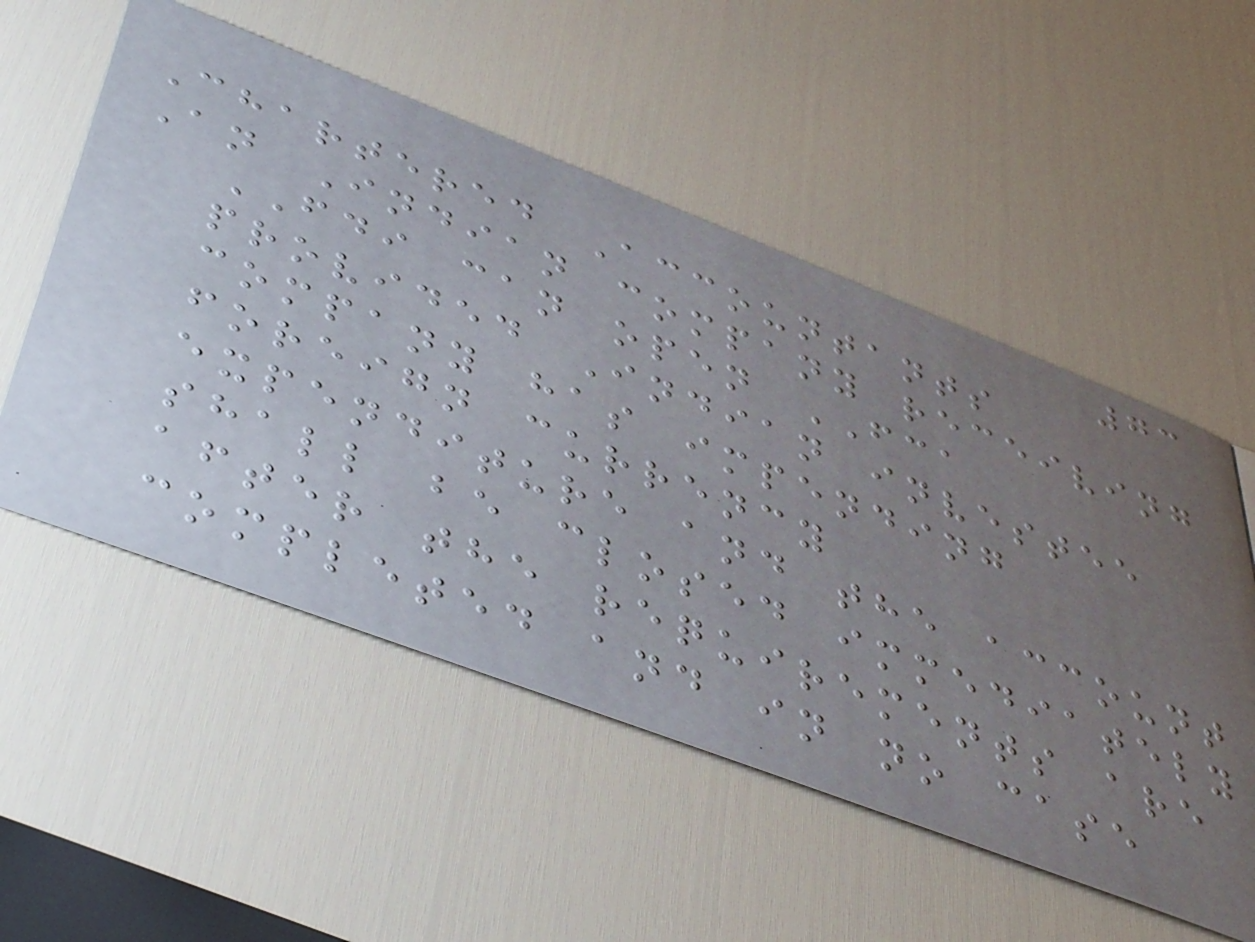73
Chartered Accountants
An Indian company receiving
FDI can open FCA
provided Indian investee
company has impending
foreign currency
expenditure and the account
shall be closed immediately
after the requirements are
completed and in no case
